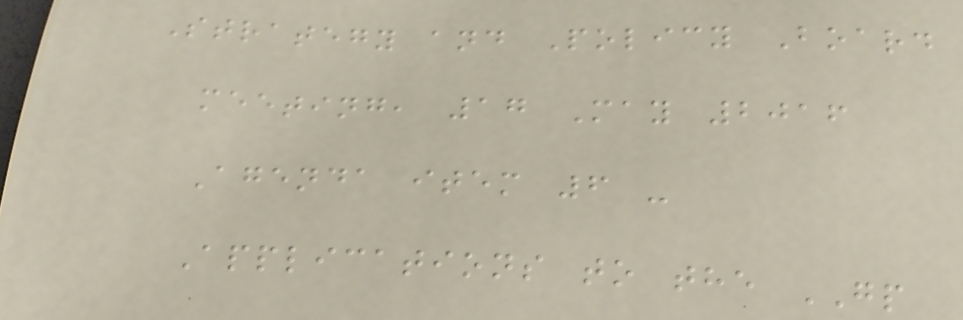Strategy and Policy Board
meeting, 17 May 2016
Agenda item 6 -
Applications to the GP
